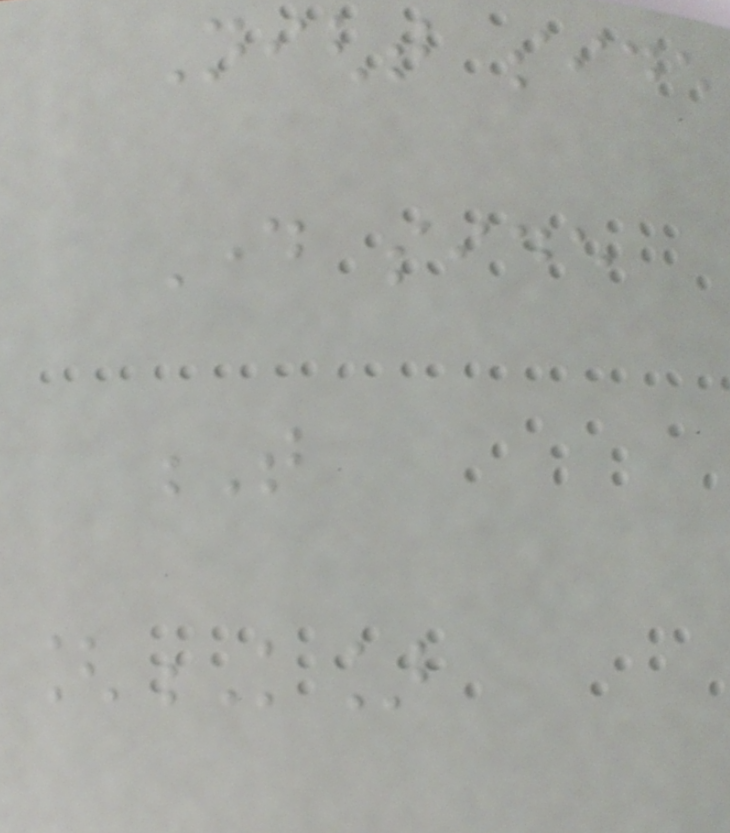Night side
Day side
T
[K]
